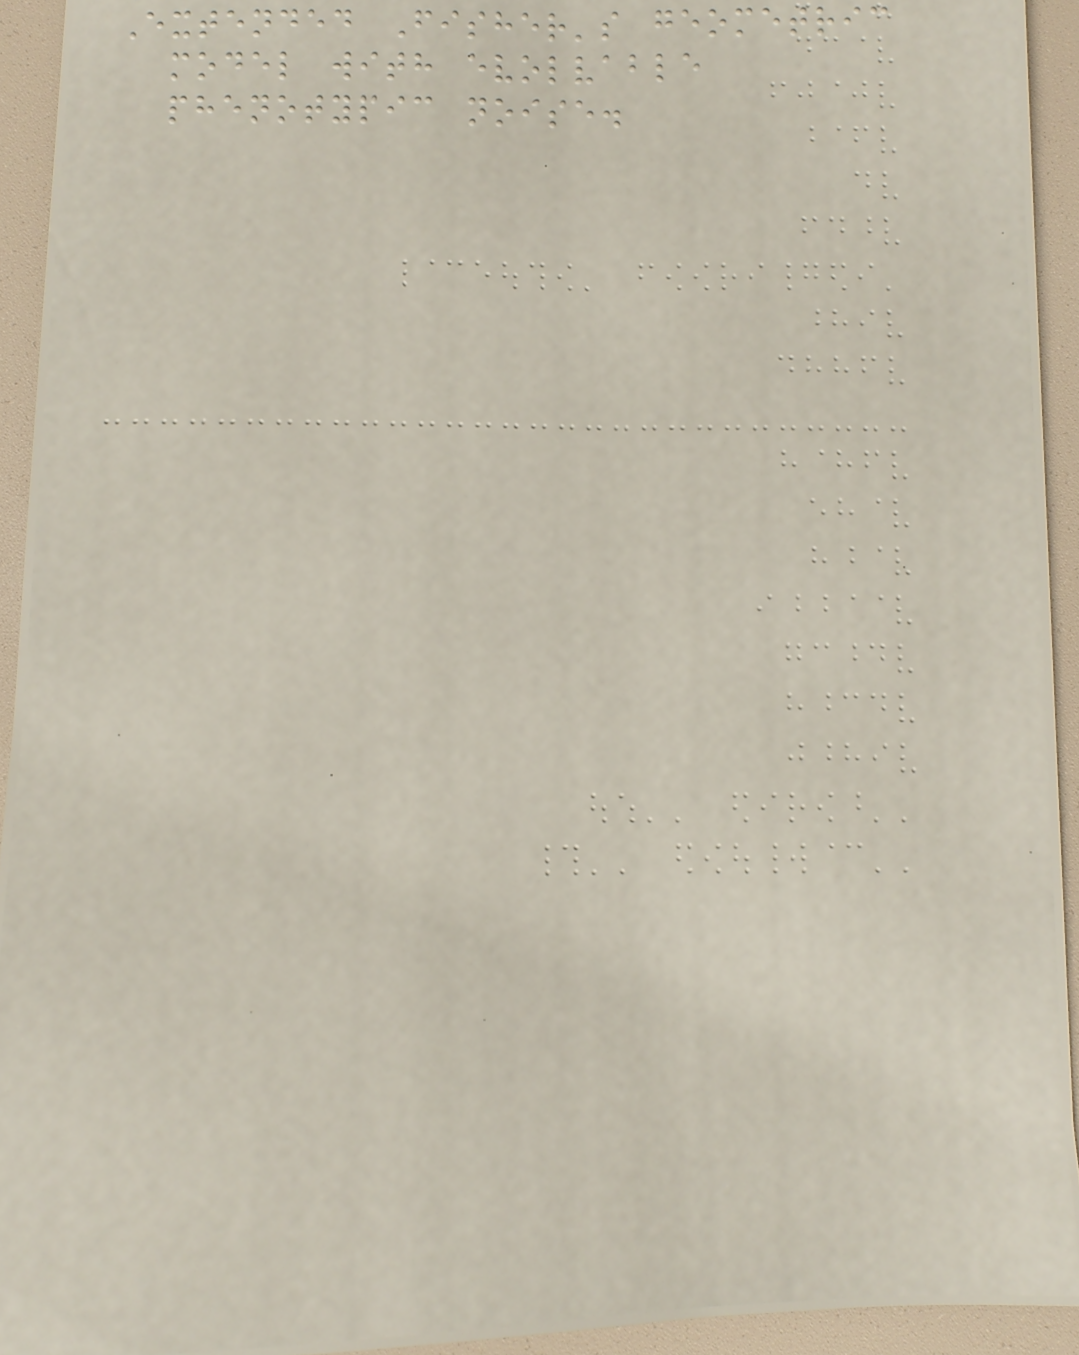Extended Fisher's geometric
model with evolvable
phenotypic noise.
